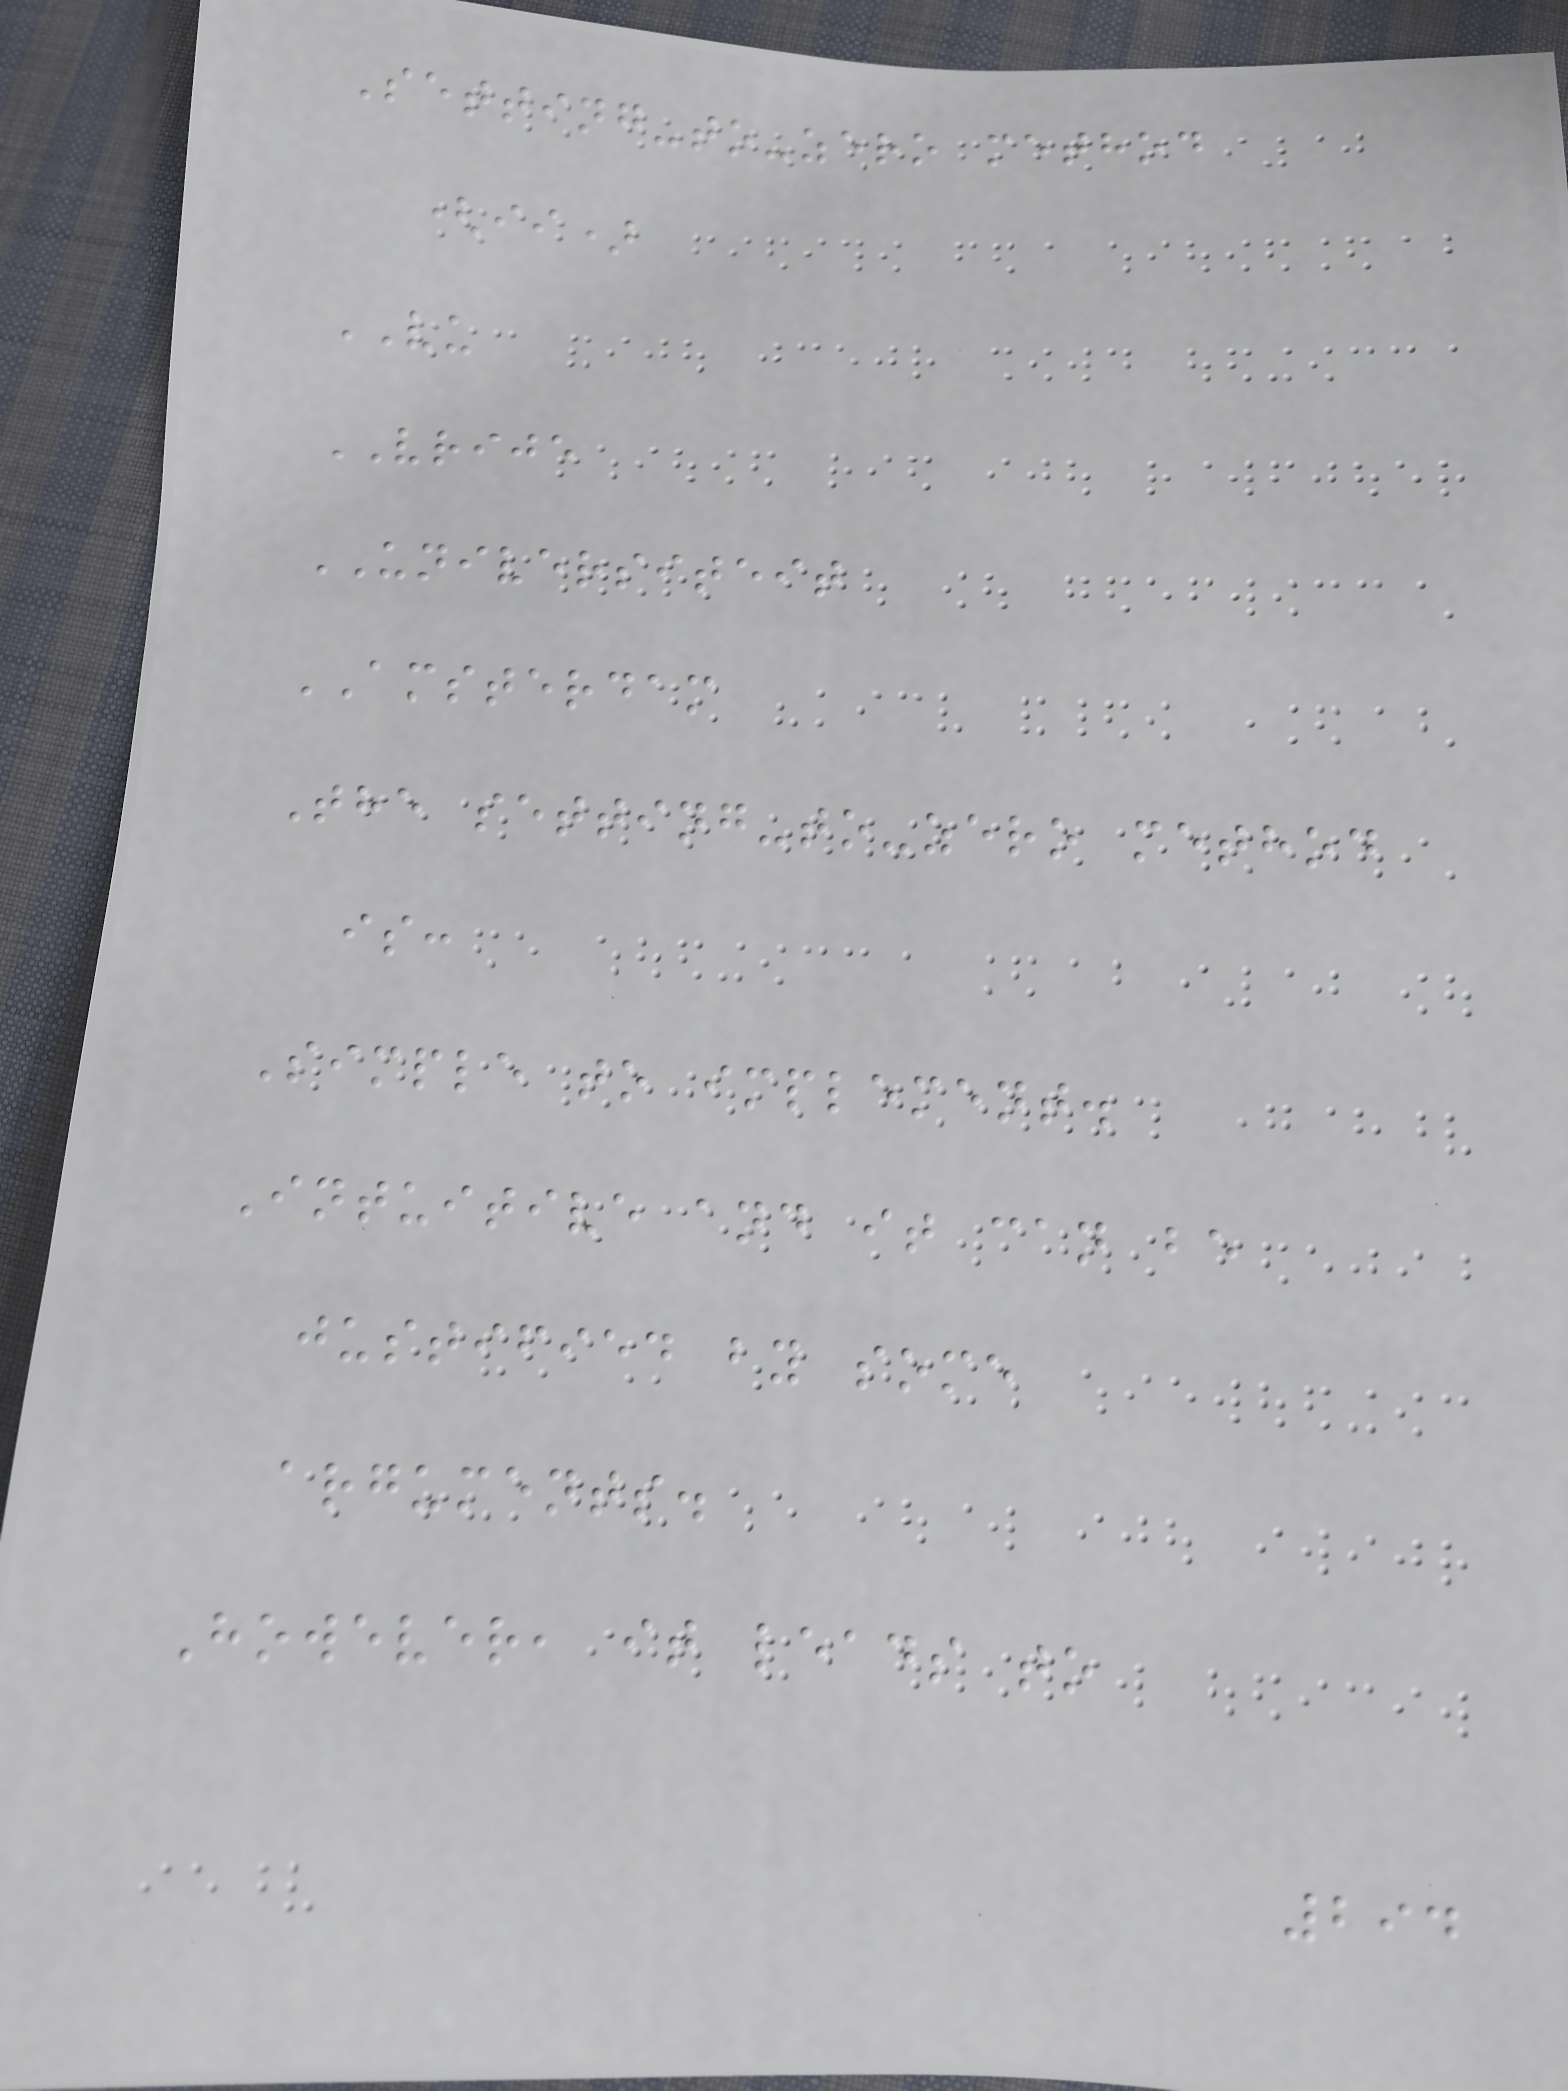Setting-to-zero method
(ii)
VU
VRIJE
UNIVERSITEIT
AMSTERDAM
The setting-to-zero method
is:
Simple to implement.
Intuitive and it can be
justified by some
arguments.
However, it leads to
294
